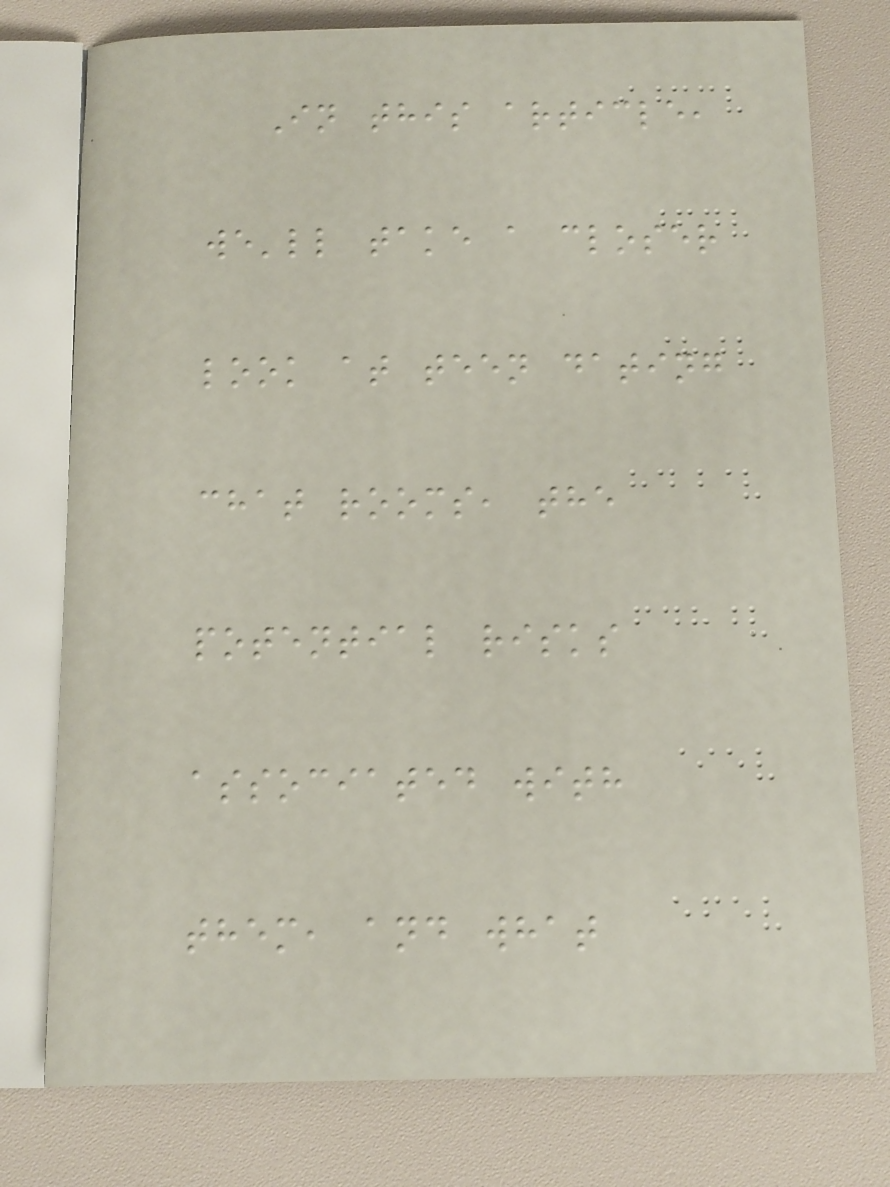In this article,
we'll take a closer
look at teen dating
chat rooms, the
potential risks
associated with
them, and what
